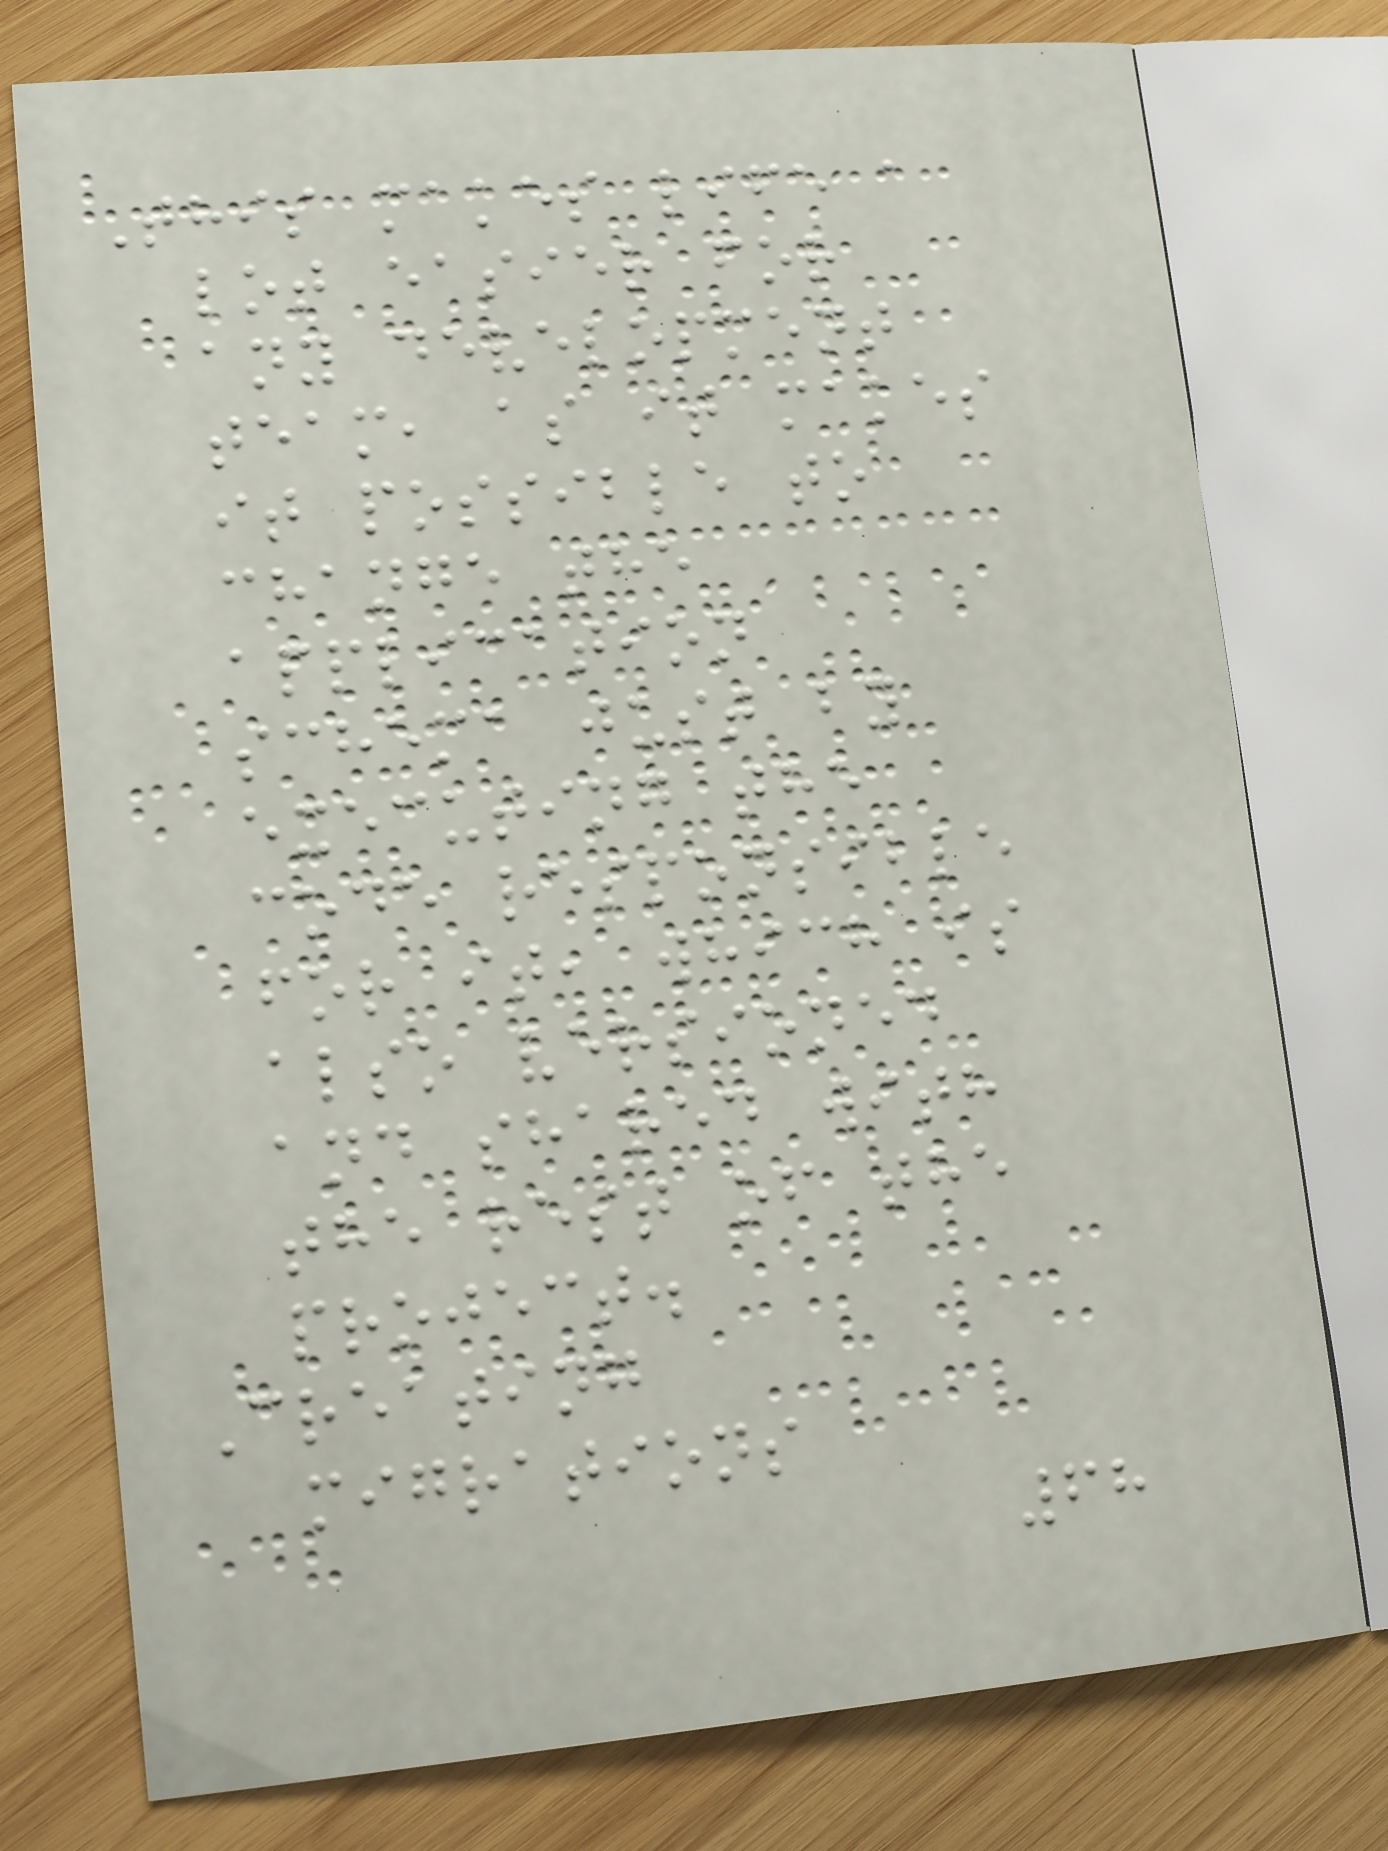This makes life a
lot easier for
any development
team, as it makes
it possible to
change the
application
schema just by
executing the
code responsible
for it, which is
also versioned
and shared with
the rest of the
project.
Creating
migrations
68
